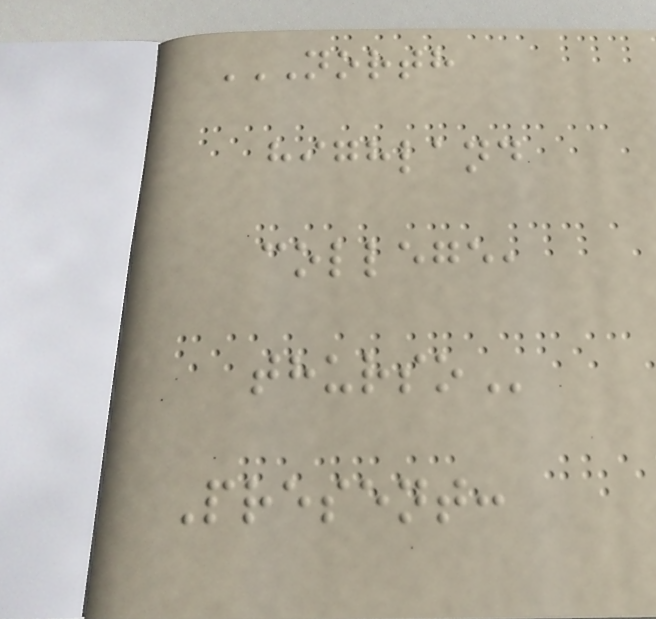NORTH
HIGHLAND
COLLEGE,
THURSO
Present:
